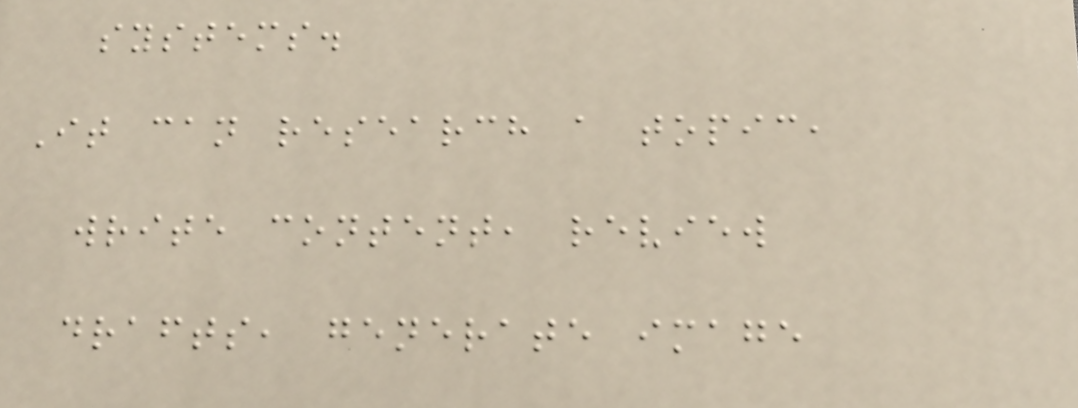systems.
It can research a topic,
write content, review
drafts, generate image
